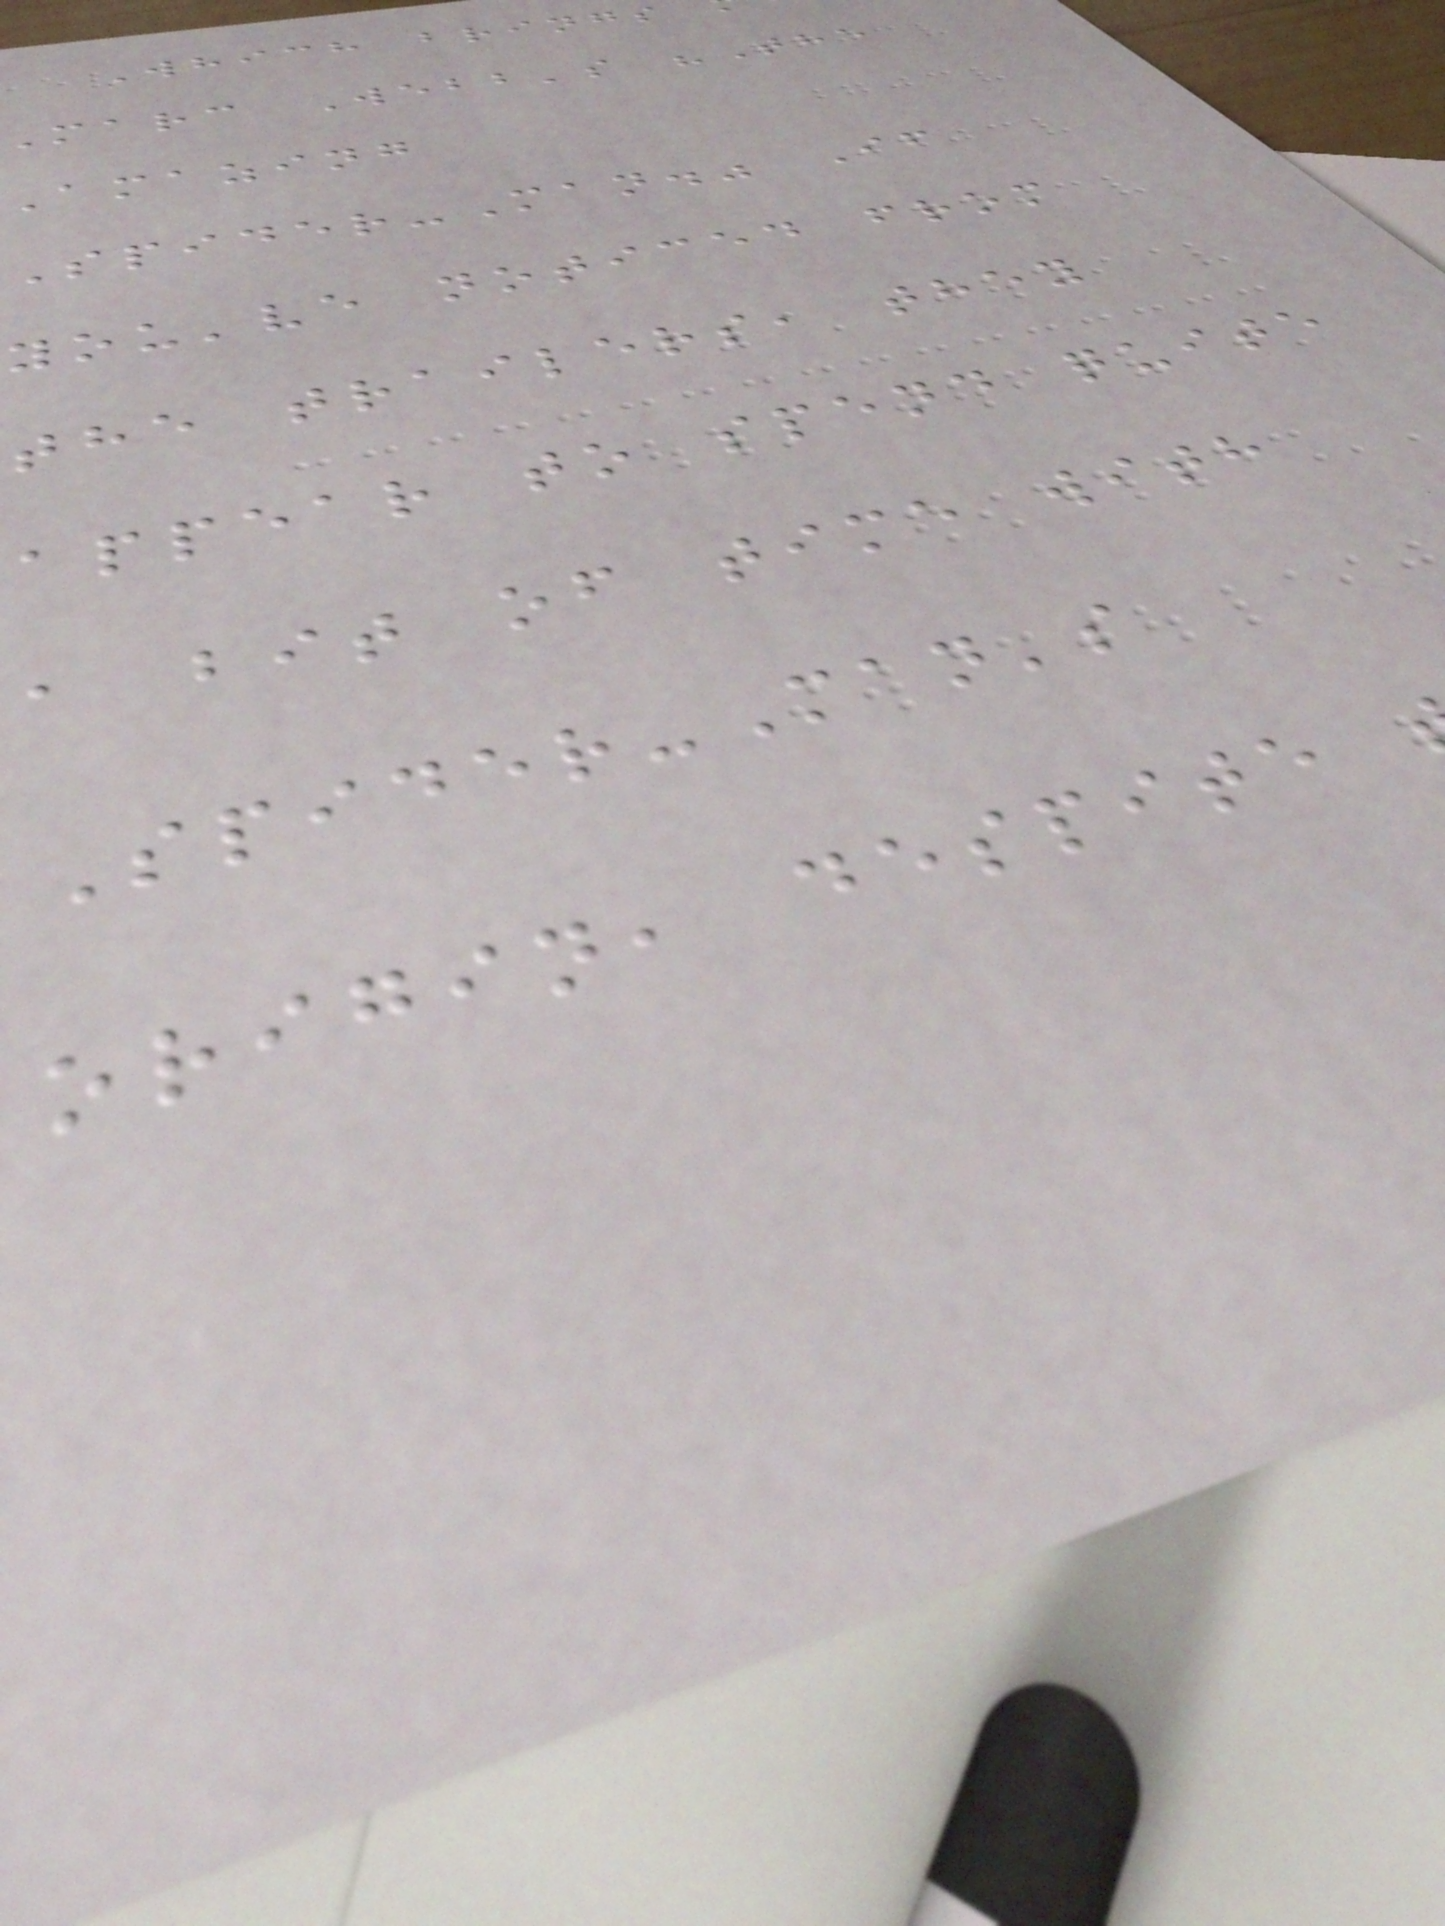Which brings
marc Webb's "The
Amazing
Spider-Man." If
you've noticed from
the trailers, they
appear to spend quite
a bit of time with
Spider-Man's
origin, despite
